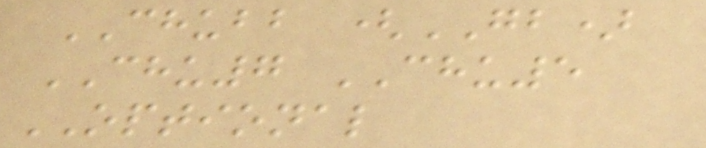CHUBB (GB)
CHU7 CHU5
OPTIONAL
